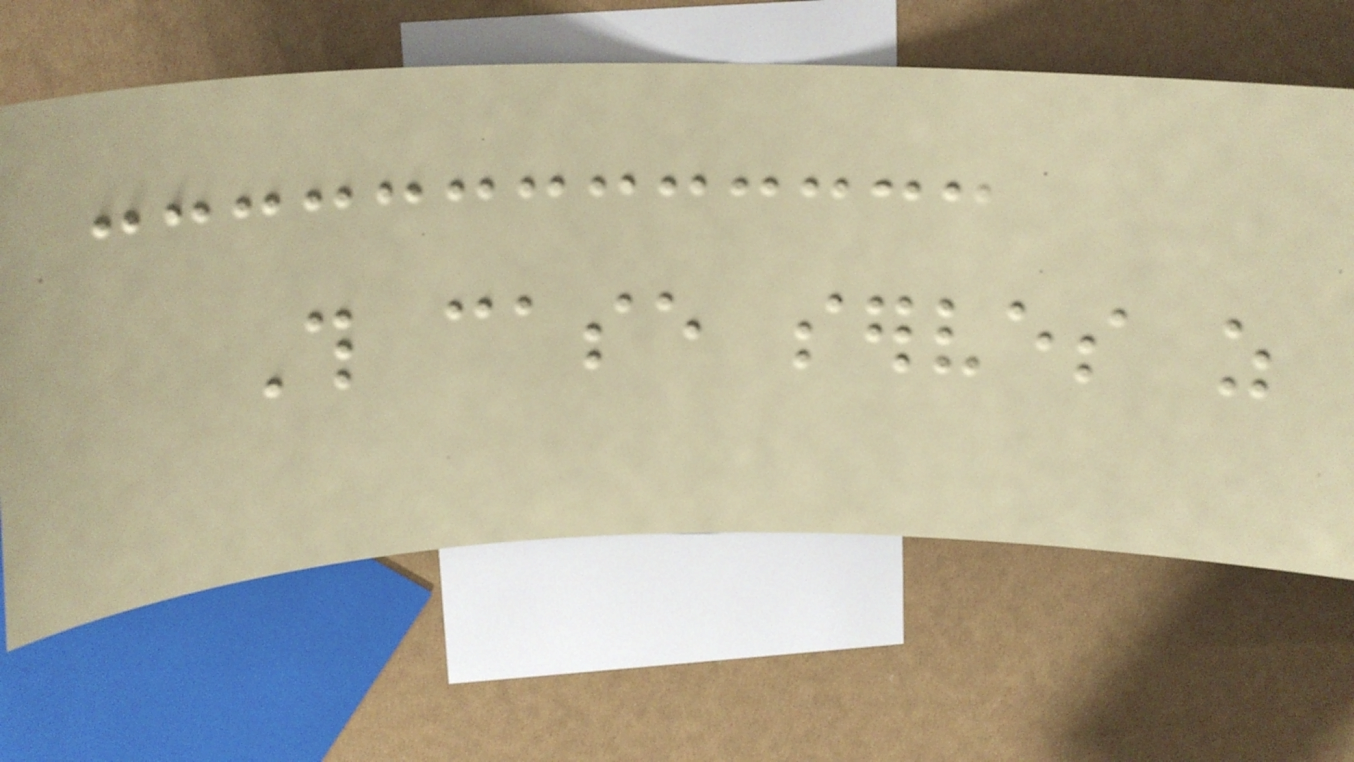This case serves as
